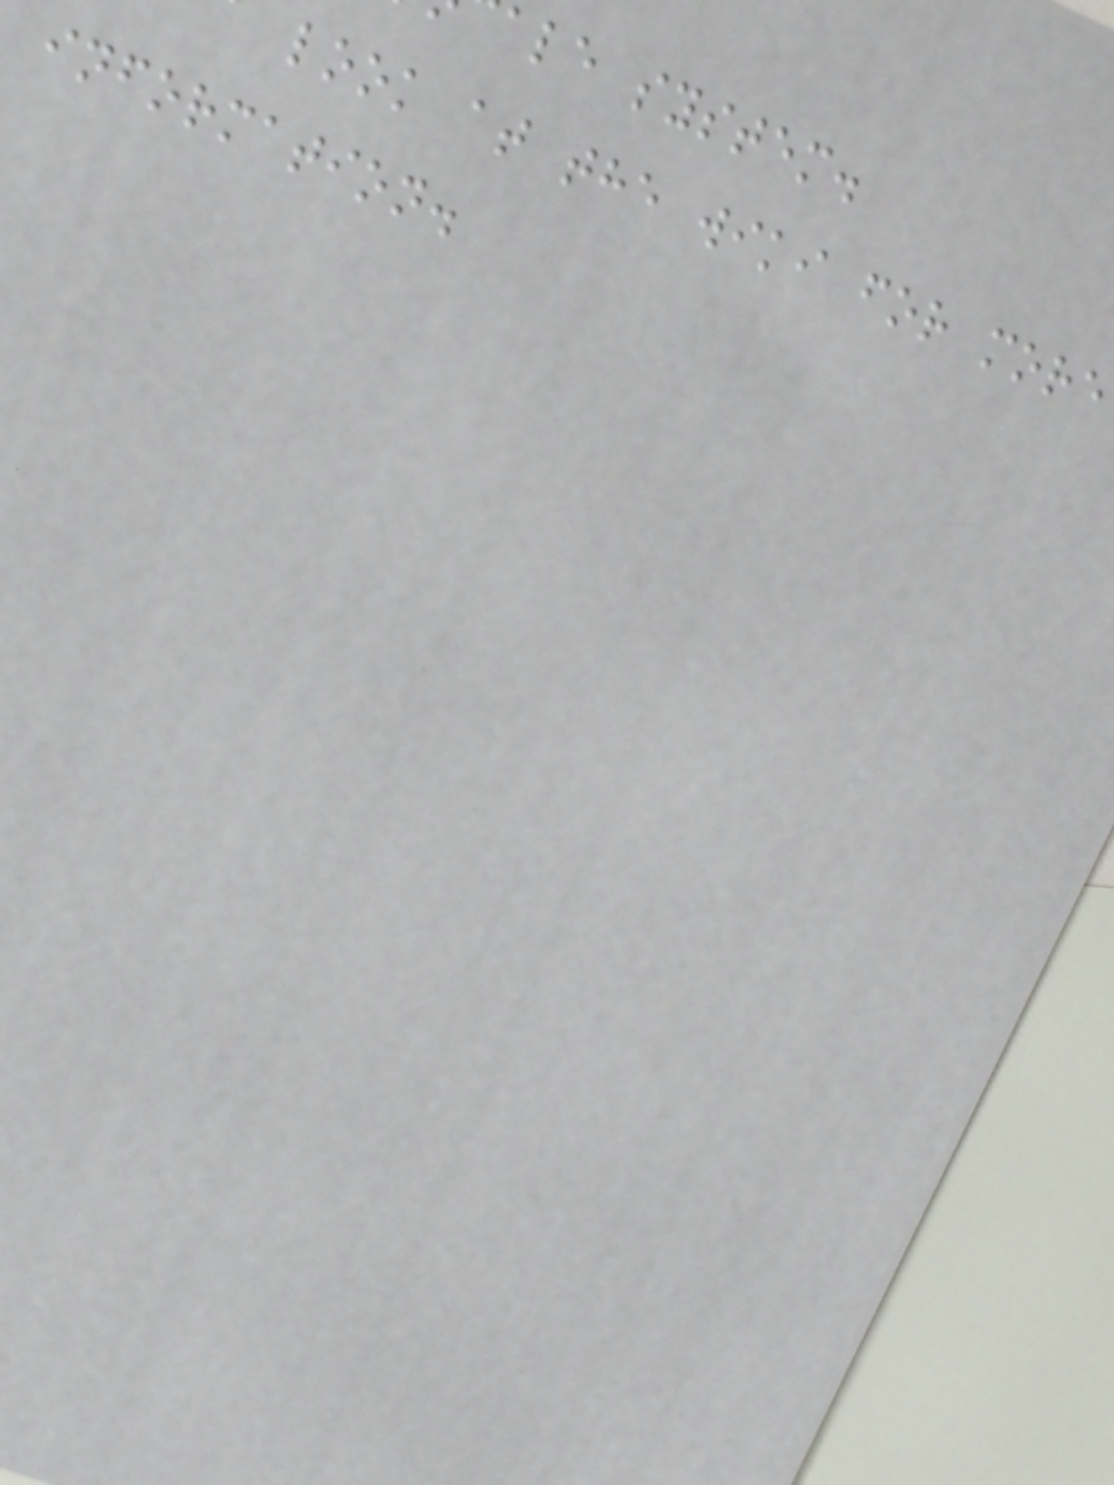ale system.
look at the wiki for more
information.
